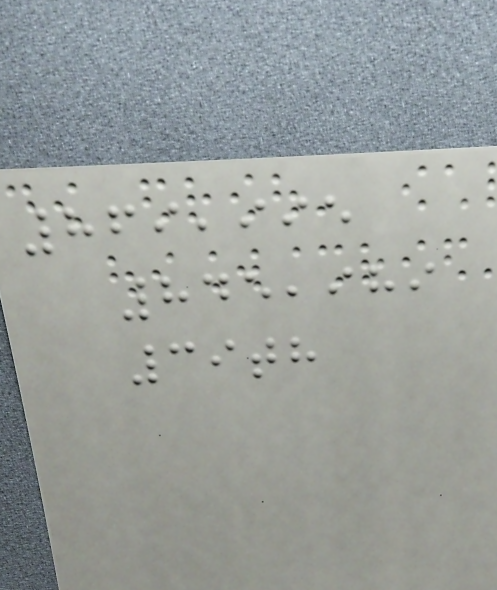869,995
845,989
39th
